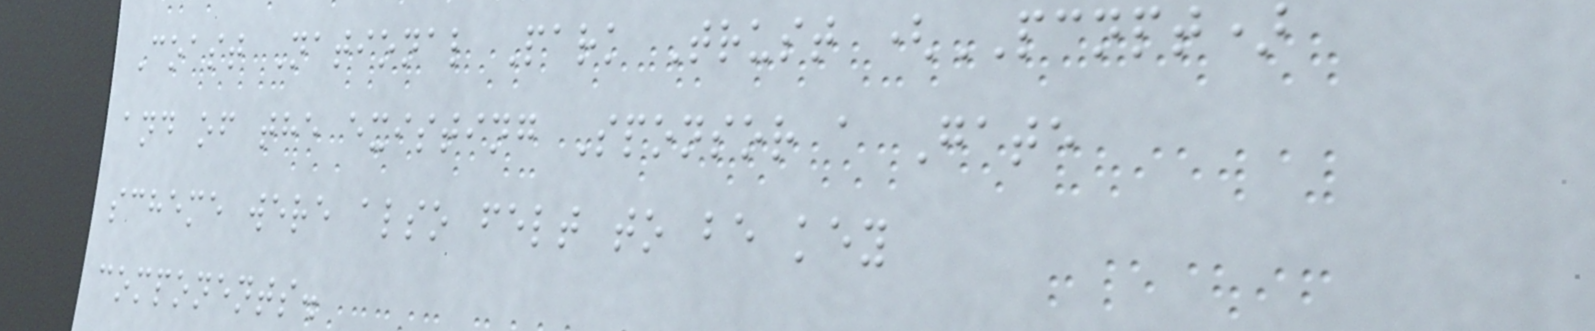Coast National Park Trust (PCNPT)
and of the existing Sponsor a Gate
scheme were also felt to be key
components.
